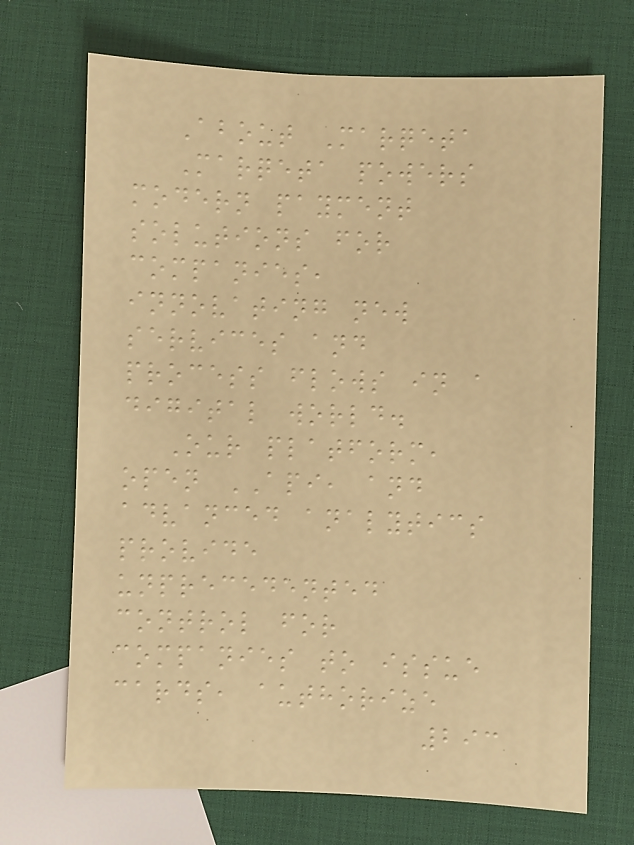About Marqeta
Marqeta powers
modern payment
solutions for
companies,
innovating new
services and
process flows in a
digital world.
Our platform,
open API, and
advanced analytics
provide
unprecedented
control for
companies to issue
cards, authorize
293
